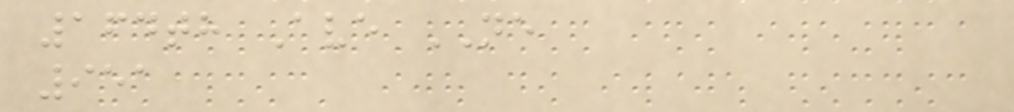164th Ave NE
951
